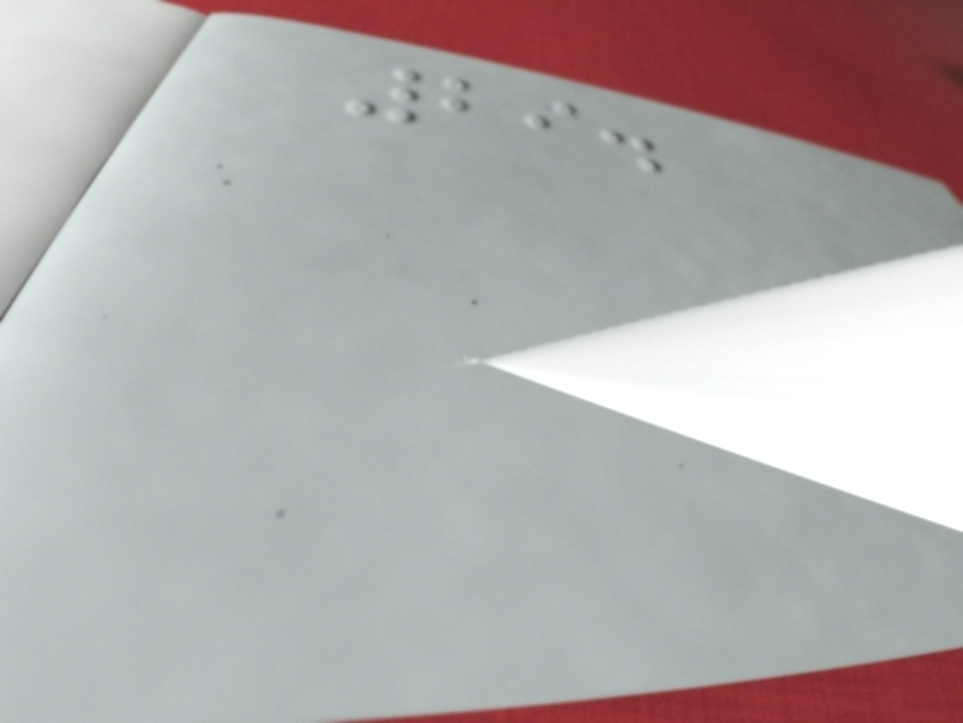29.
